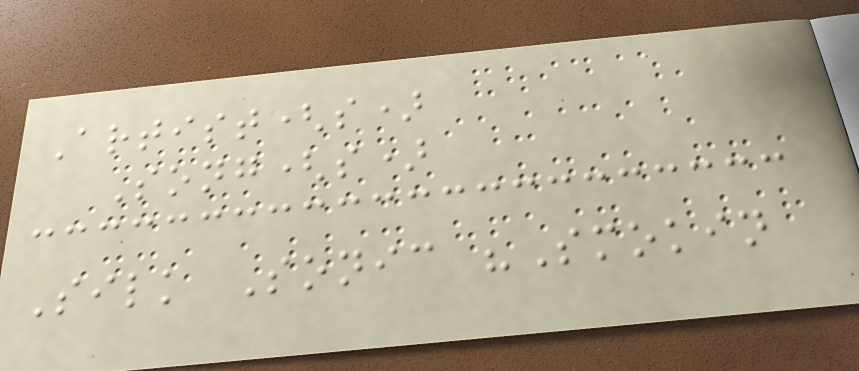Artist(s)
Song(s)
Silk Sonic "Smokin
